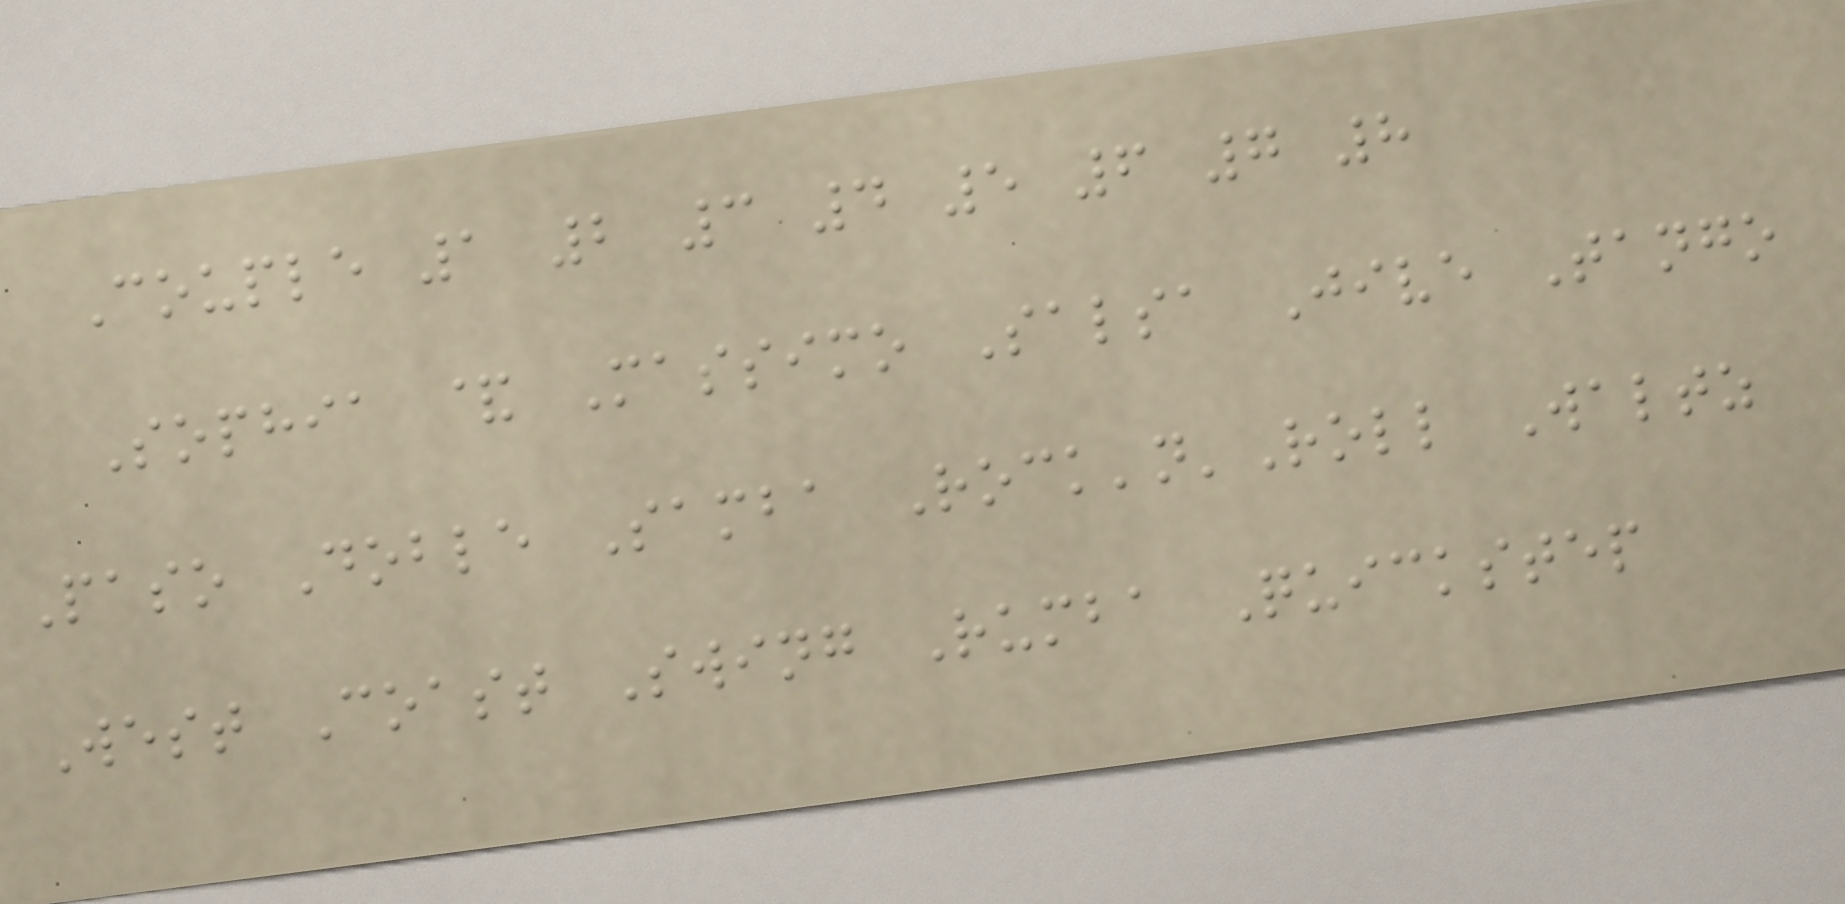Couple 1 2 3 4 5 6 7 8
Sophia & Massimo Salsa Jive Tango
Paso Doble Samba Rock'n'Roll Waltz
West Coast Swing Rumba Quickstep
